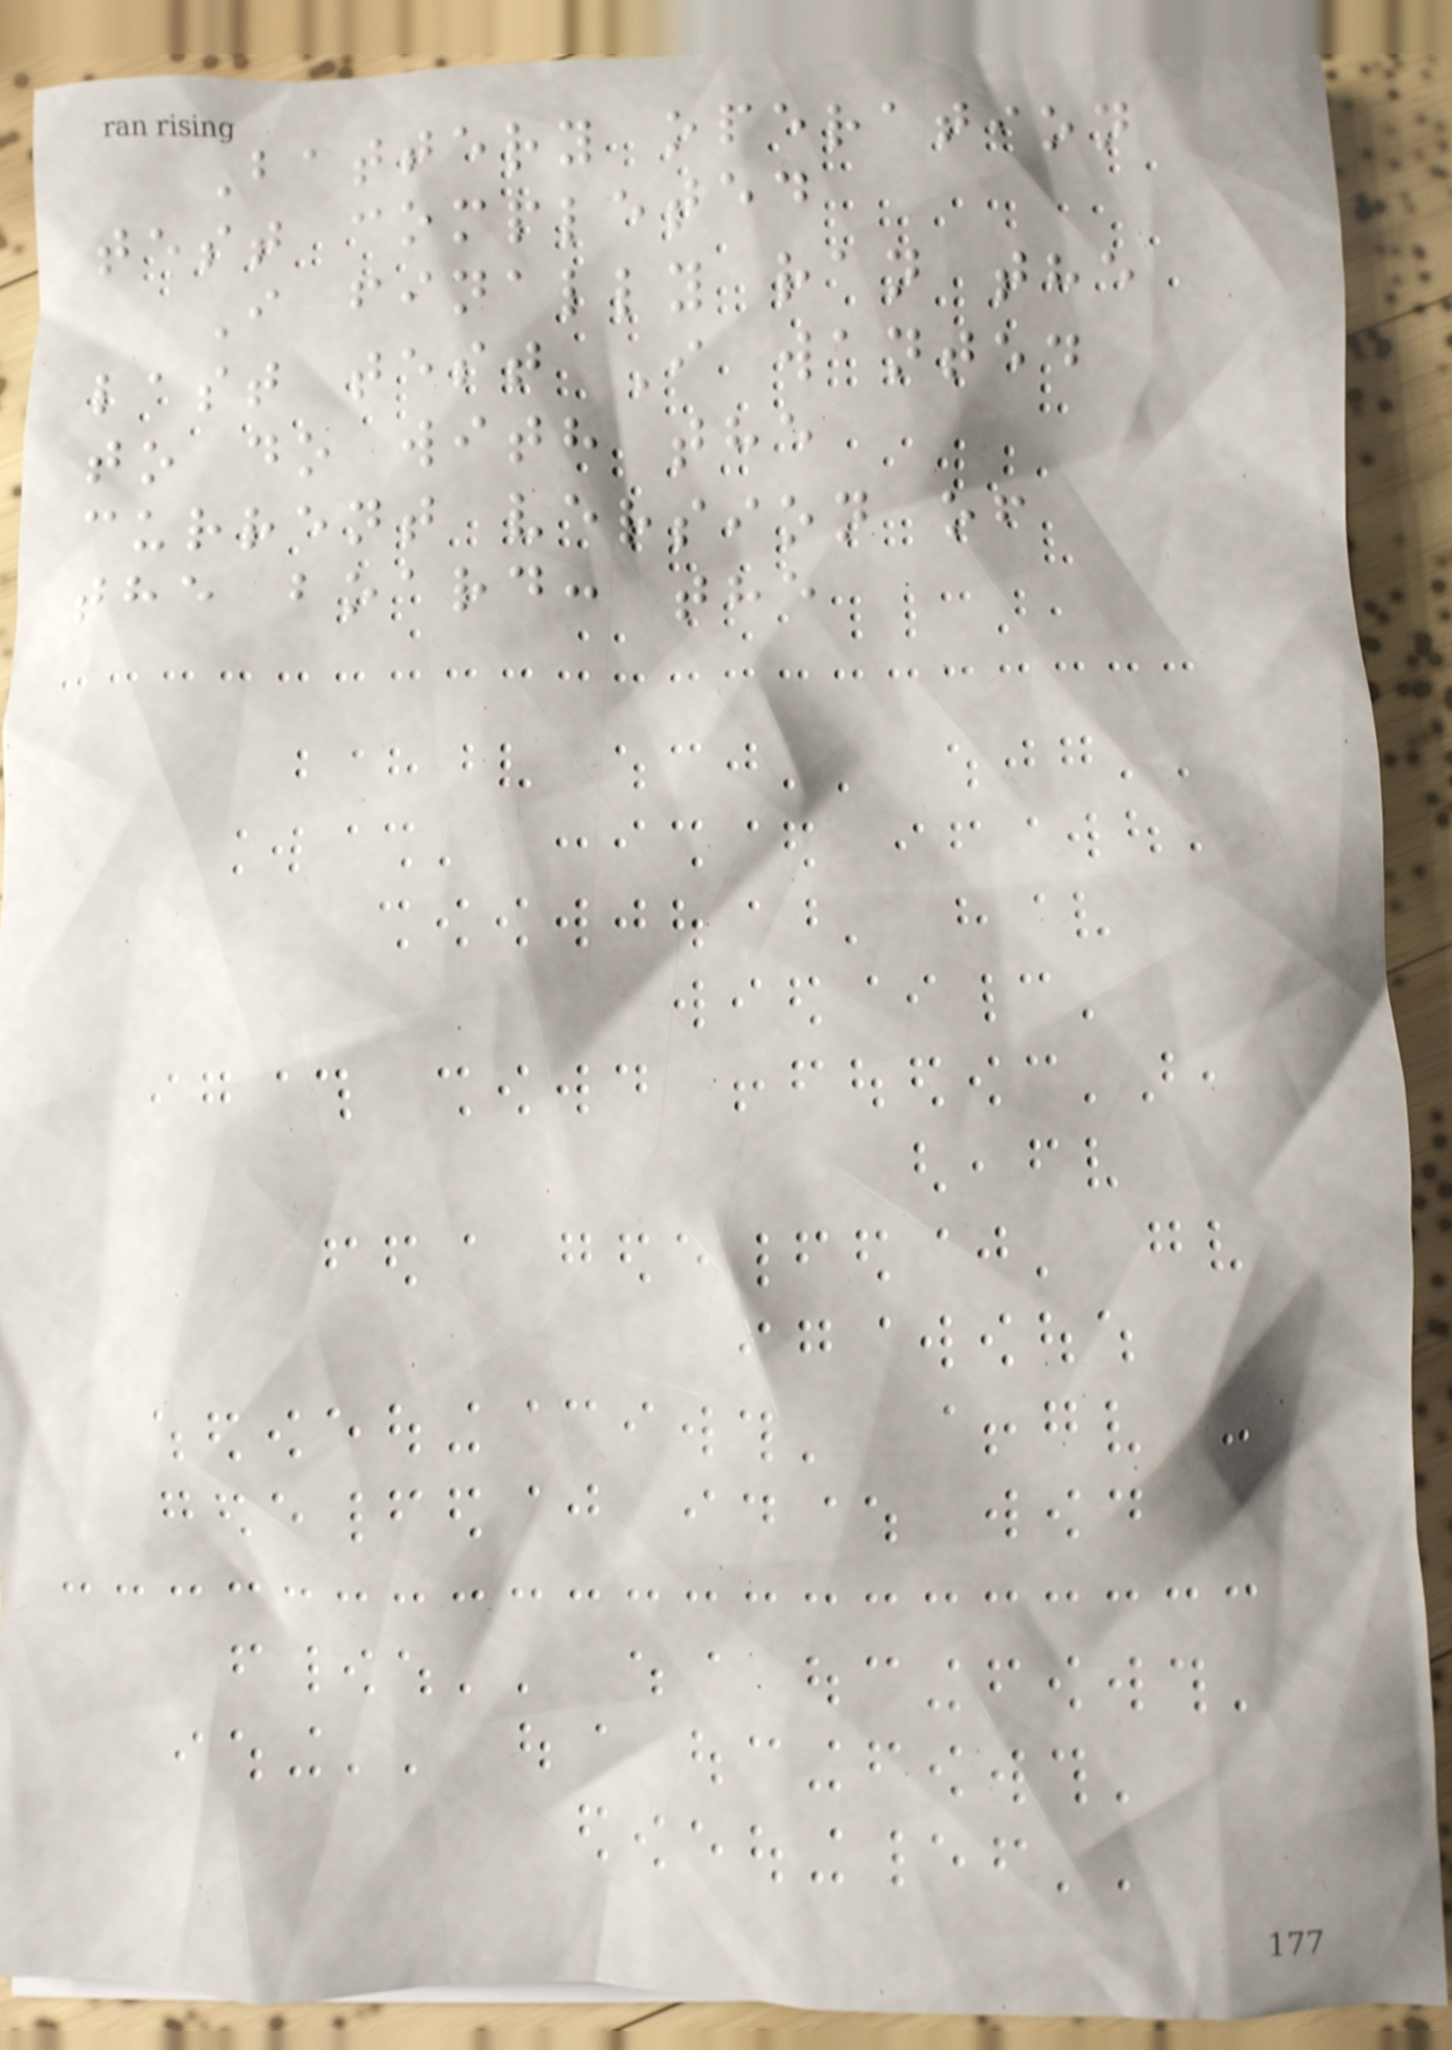Battery operation
test completed
I finally ran the
last test I wanted
to do with the
current version of
the board: the
